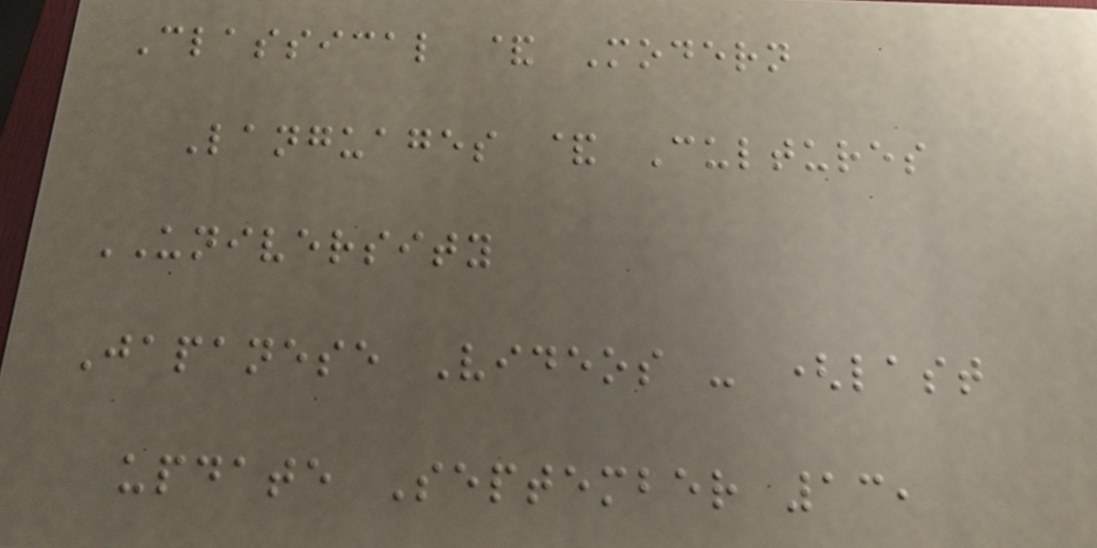Classical & Modern
Languages & Cultures
UNIVERSITY
Japanese Videos - (last
update September 13,
